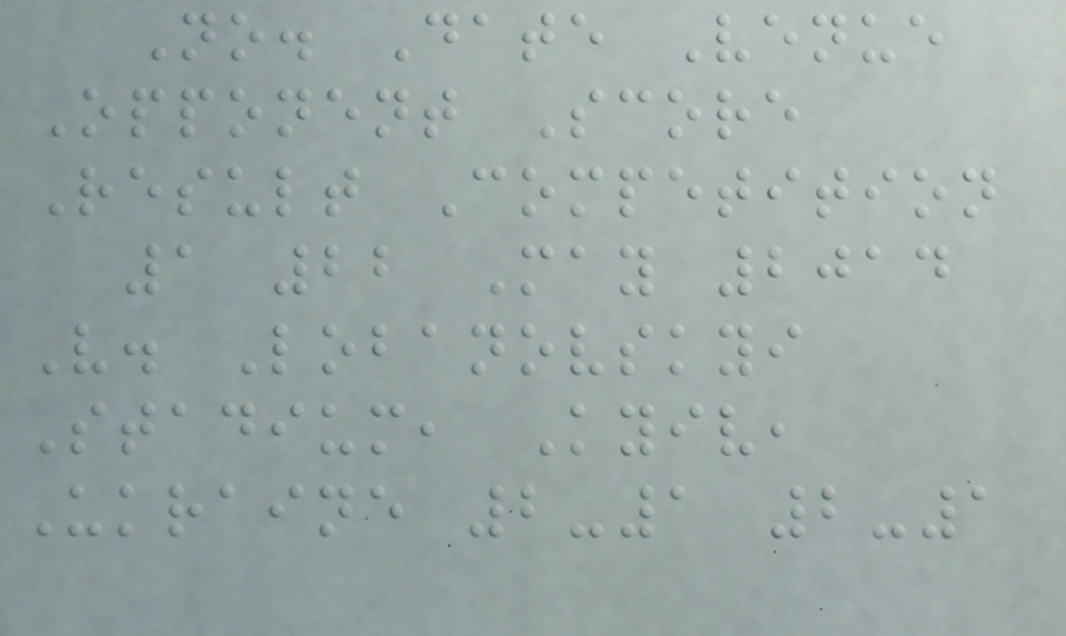No. Date Venue
Opponent Score
Result Competition
1 22 May 2014
V. Lobanovskyi
Stadium, Kyiv,
Ukraine 2-1 2-1
